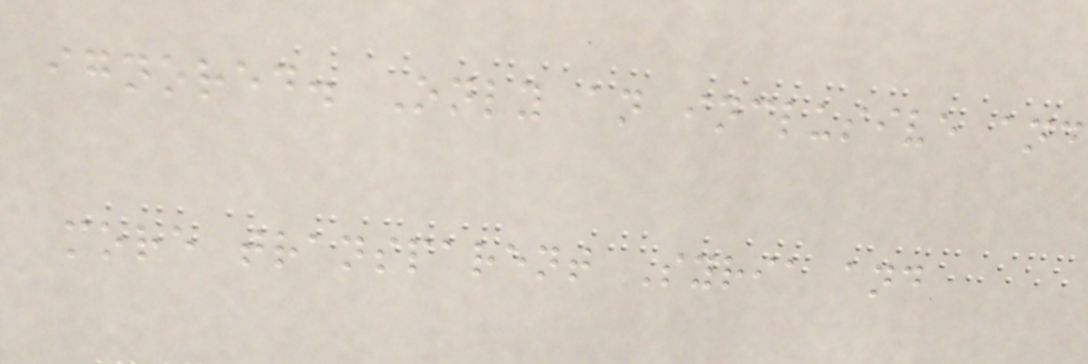ignored. Only an inclusive and
more transparent Syria and
